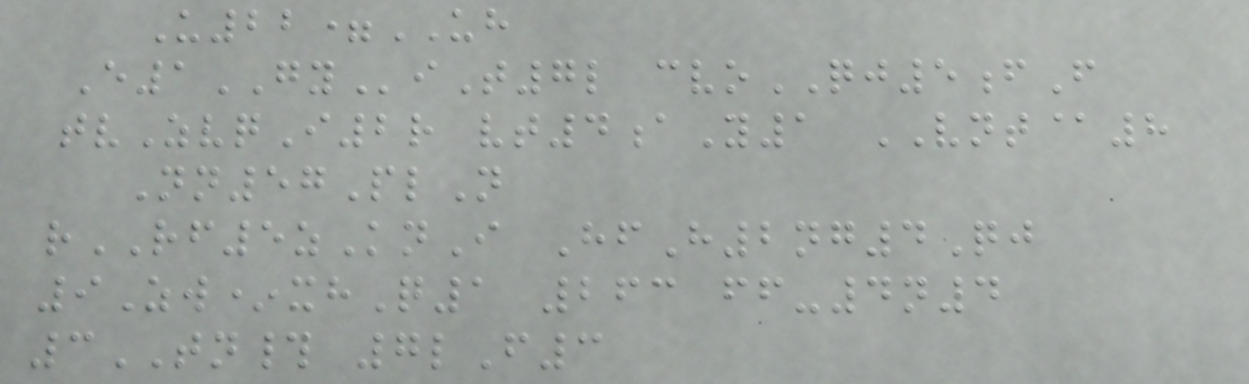U22=UH
E1GYiT7l cvoQJ5fF
tvZvqI2r vt4aY1 VNT@8
Nn57PlN
rRF5zKnI HfH2ng4Qj
9Zw*xhQ1 263 ff-4n4
3TN# 7lF3
